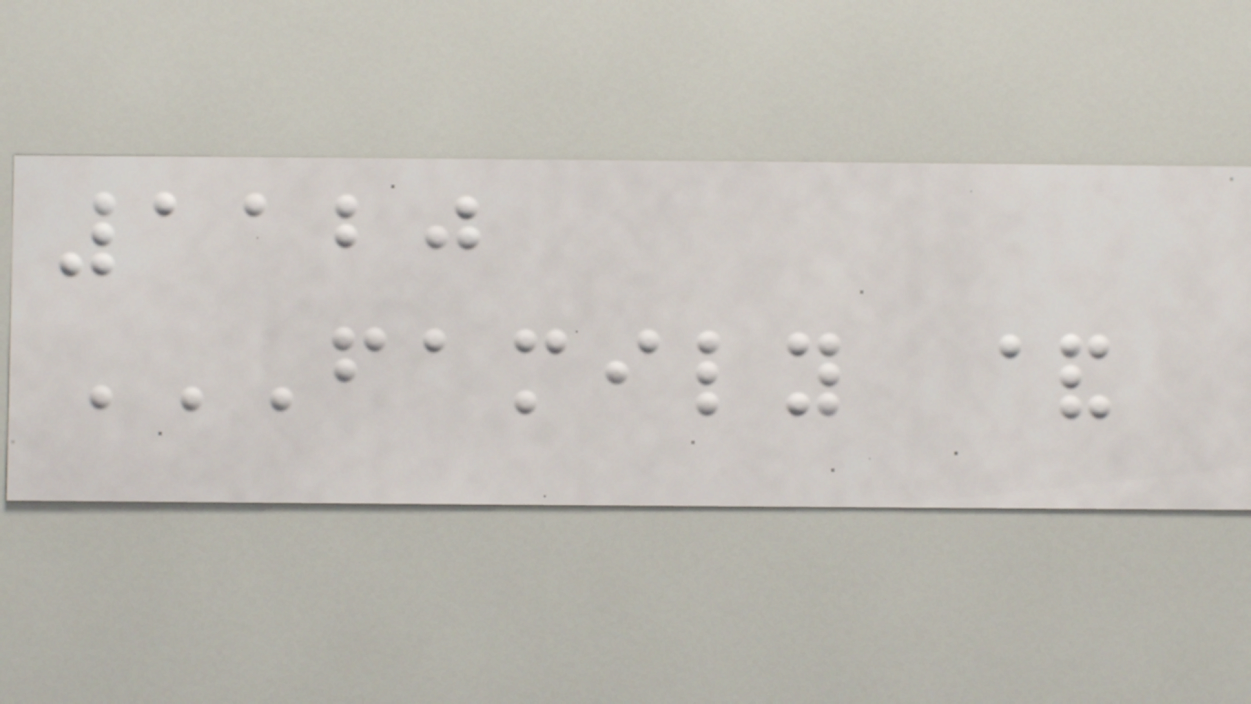1120
FAMILY &
